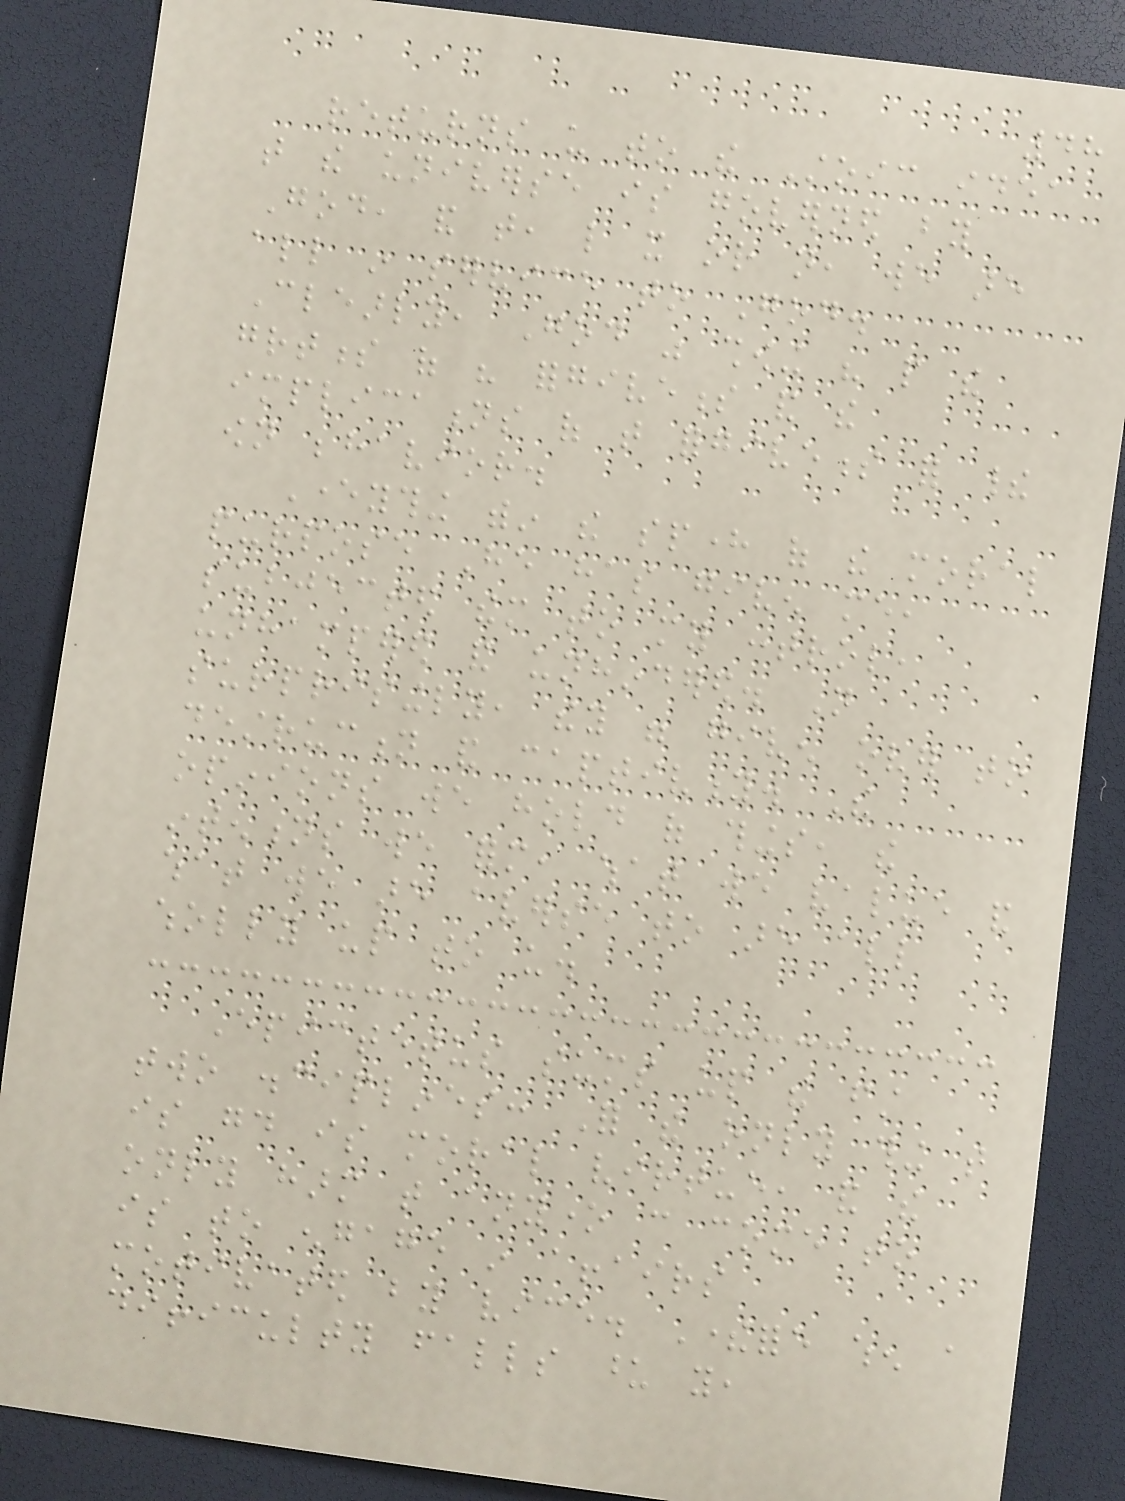48
returns us to the Stoic idea
that the universe is governed by
God, and that, like it or not, we are
all in service to God.
Clearly, God was showing his people the
greatness of his forgiveness and the
implications of that forgiveness for their
own behavior.
Everything within the sphere of the moral
purpose He has given me,
subjected them to my control,
unhampered and unhindered. Not
surprisingly, they were given over to
destruction and captivity. The
opinions we hold of things, the
intentions we form, what we value and
what we are averse to are all
wholly up to us.
Epictetus sums up the first
two disciplines: For the only thing that
is good is moral virtue, and the
only harm that anyone can come to
is to engage in affairs
motivated by vice. Therefore when a
difficulty falls upon you,
